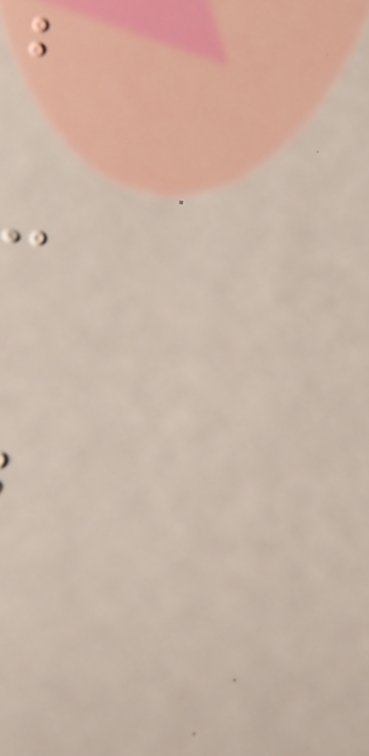b
c
